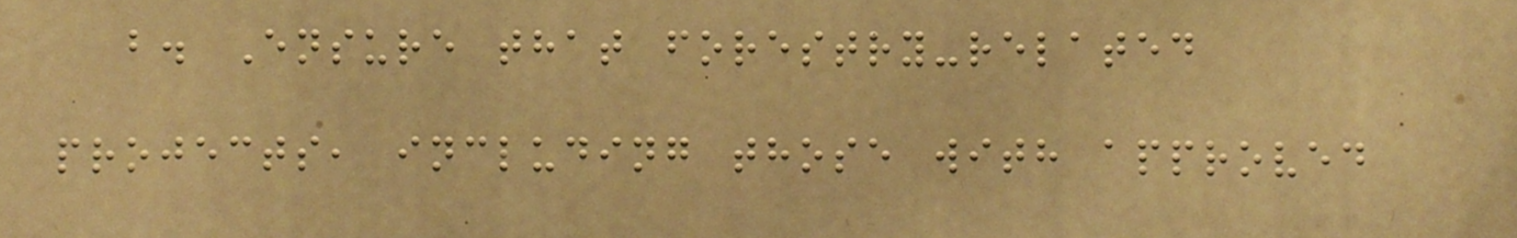b. Ensure that forestry-related
projects, including those with approved
